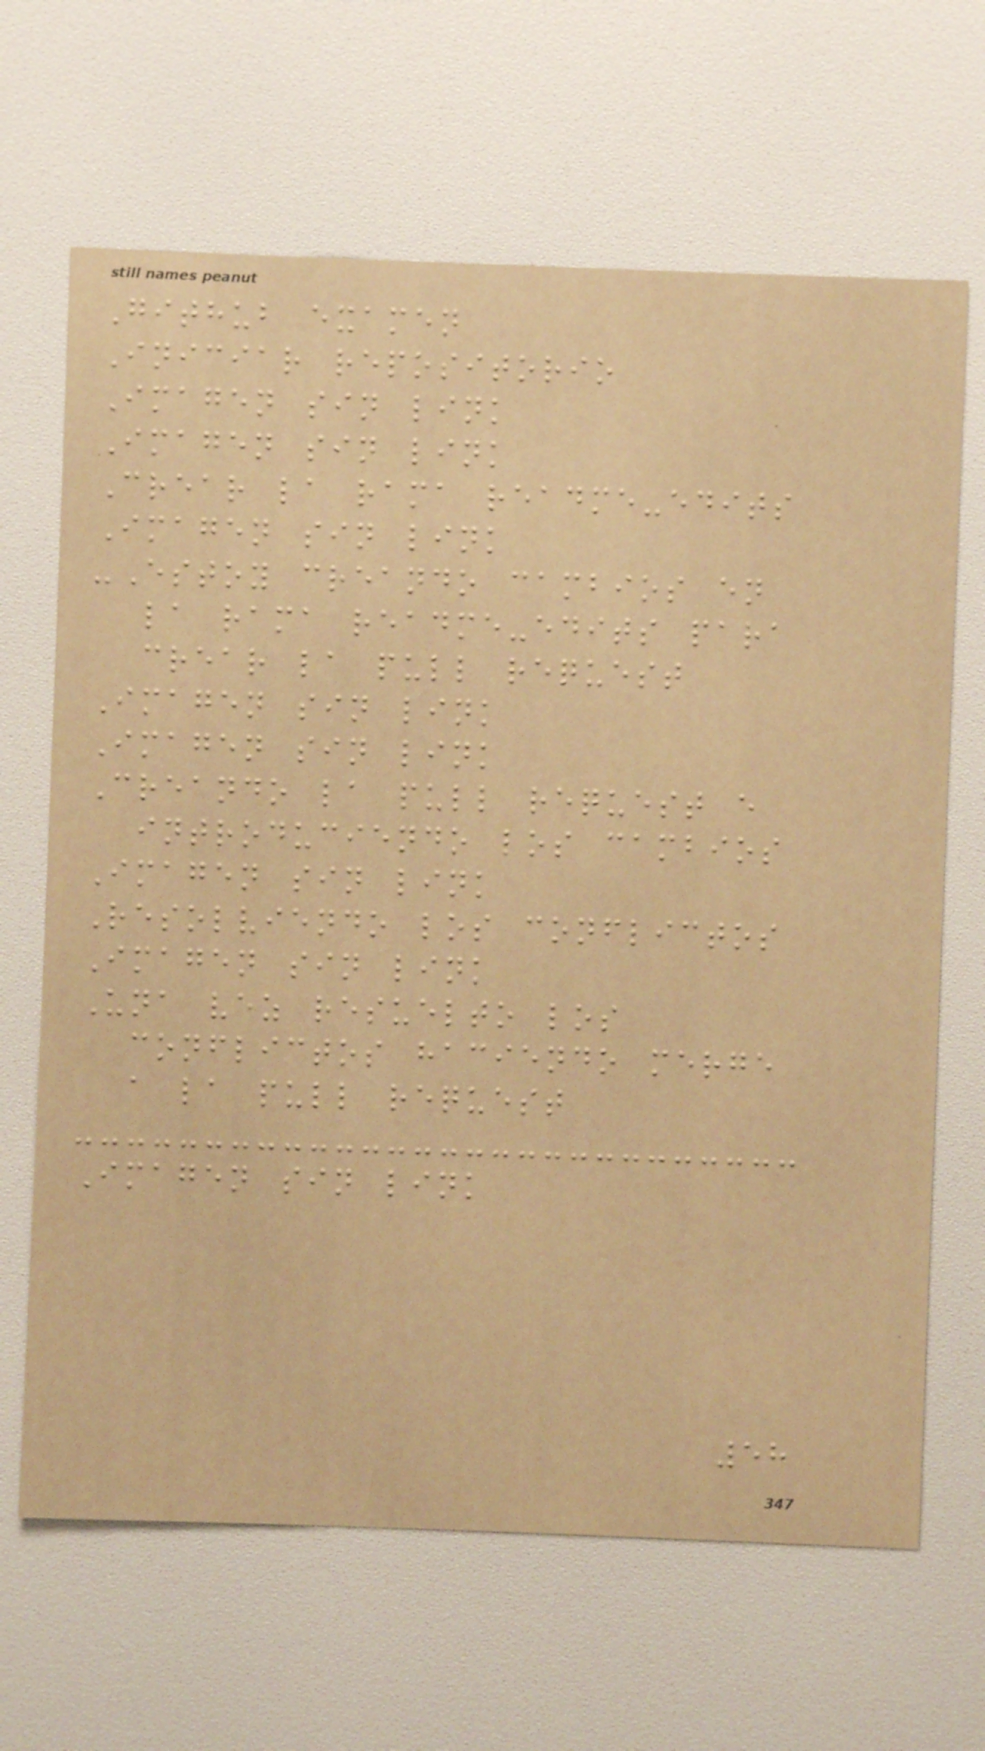Github examen
Iniciar repositorio
Imagen sin link
Imagen sin link
Crear la rama readme-edits
Imagen sin link
-Estoy creando cambios en
la rama readme-edits para
crear la pull request
Imagen sin link
Imagen sin link
Creando la pull request e
introduciendo los cambios
Imagen sin link
Resolviendo los conflictos
Imagen sin link
Una vez resuelto los
conflictos haciendo merge
a la pull request
Imagen sin link
58
